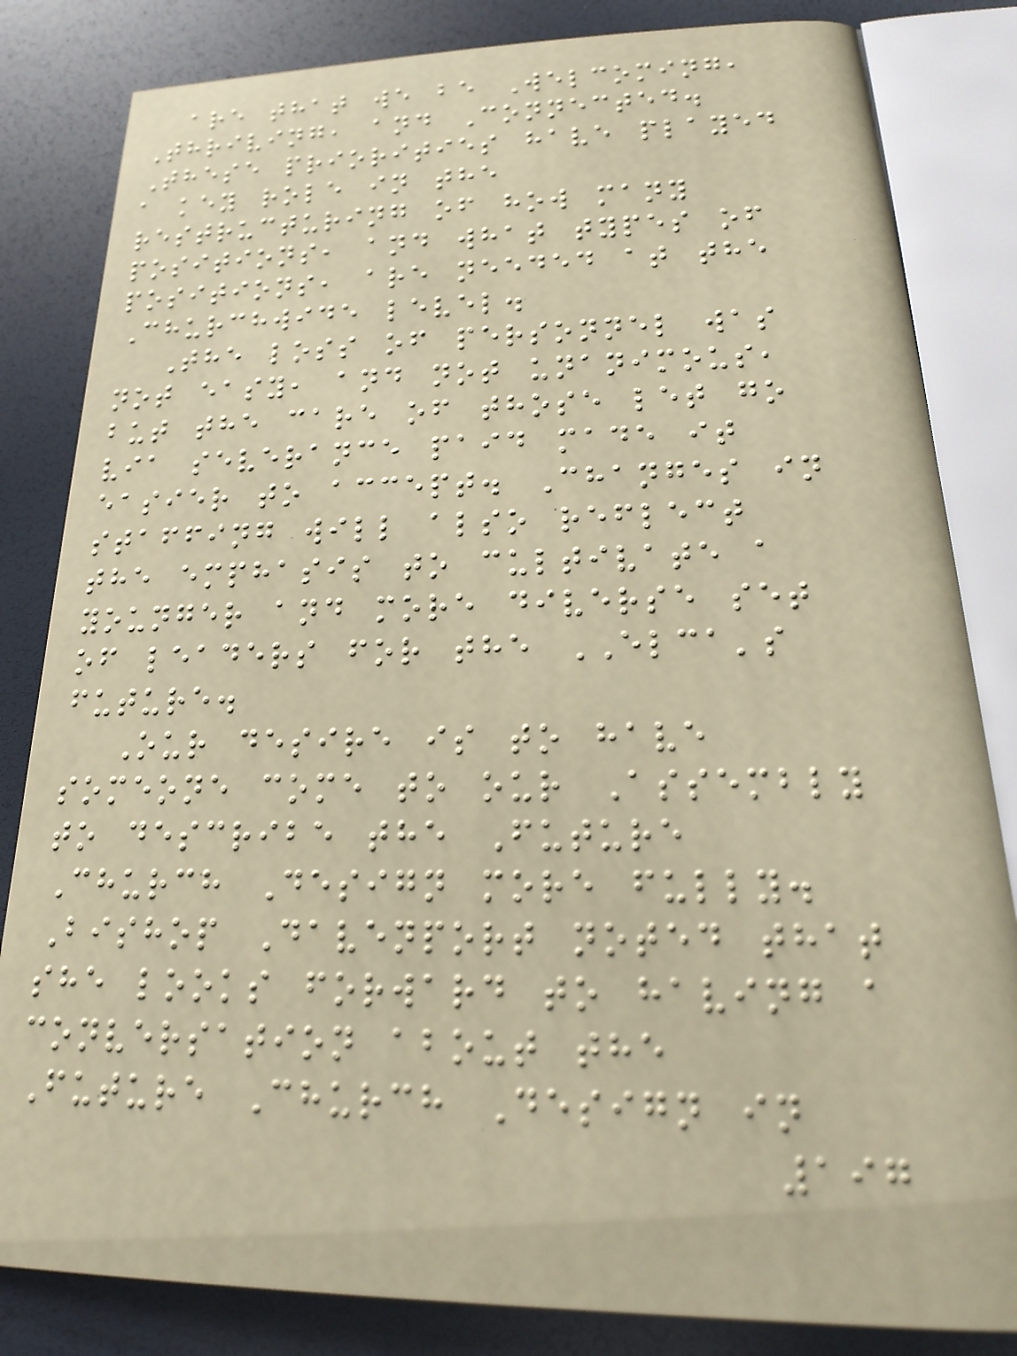are that we be Welcoming,
Thriving, and Connected.
These priorities have played
a key role in the
restructuring of how many
positions, and what types of
positions, are needed at the
Churchwide level.
The loss of personnel was
not easy, and not unanimous,
but the care of those let go
via severance paid made it
easier to accept. Changes in
staffing will also reflect
the emphasis to cultivate a
younger and more diverse set
of leaders for the ELCA's
future.
Our desire is to have
someone come to our Assembly
to describe the Future
Church Design more fully.
Bishop Davenport noted that
she looks forward to having a
conversation about the
Future Church Design in
197
